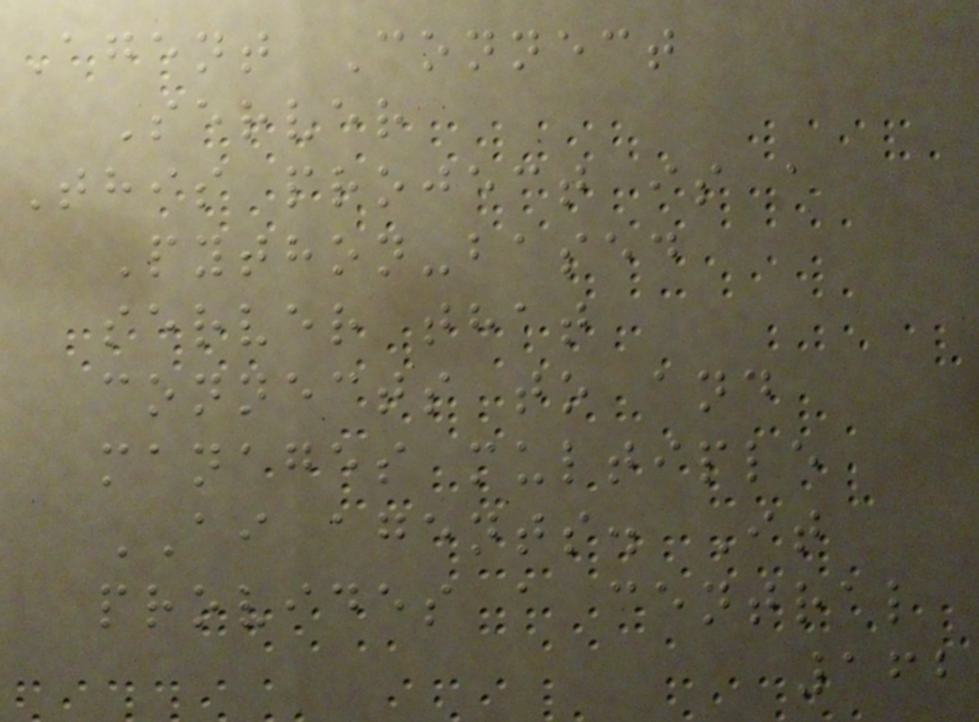Agent Connect
Server
This project is a
Python-based
server that
connects to and
manages multiple
AI agents. It
provides a central
162
